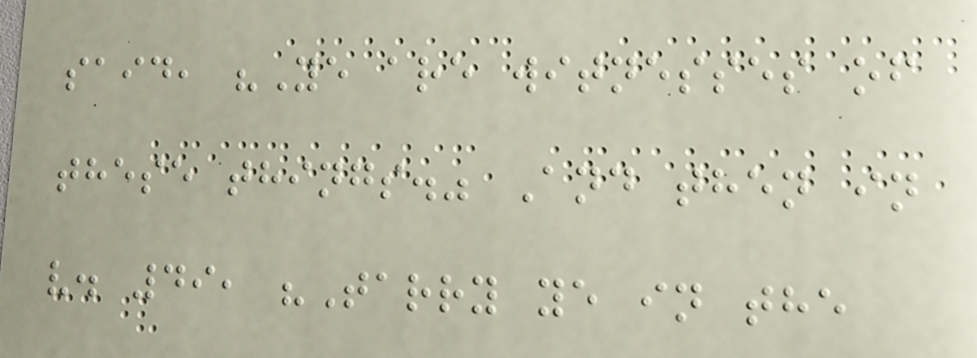said, "Ye are witnesses of
these things." And then in
v. 49, "Tarry ye in the
